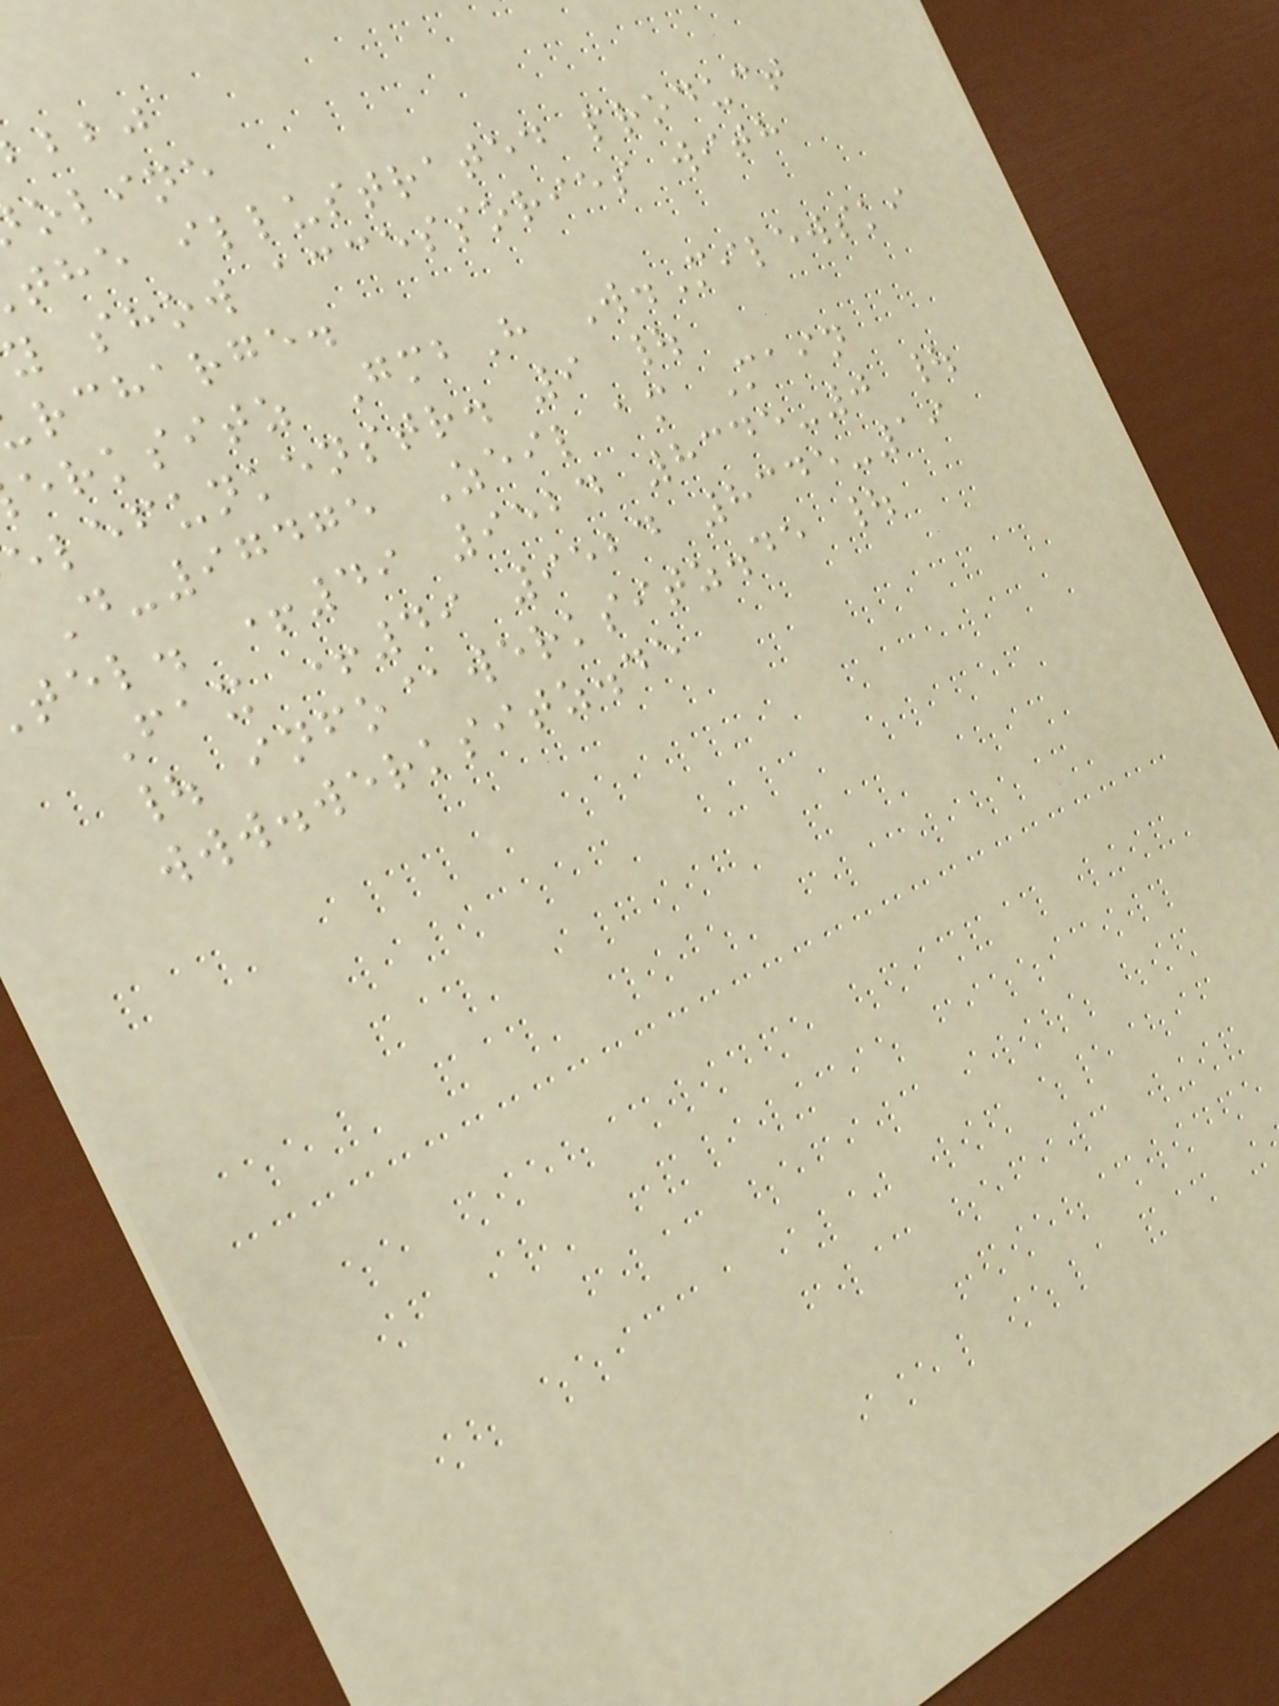oline
the illustrated product
y show accessories with
rcharge.
erksitz GmbH W.Milewski
elefunkenstr. 9 |
D-97475 Zeil am Main
tel. +49 9524 8345-0 |
Fax +49 9524 8345-19
| info@werksitz.de |
www.werksitz.de
